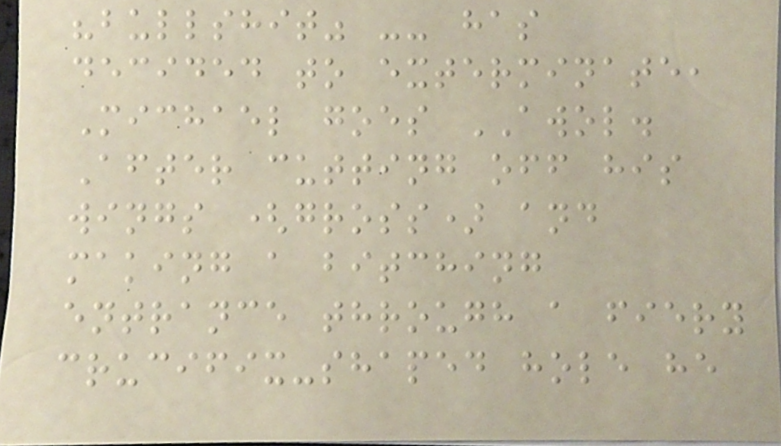"bullshit" -- has
decided to exterminate,
Michael goes AWOL.
After cutting off his
wings (gross) and
making a bitching
entrance through a fiery
crucifix-shaped hole he
